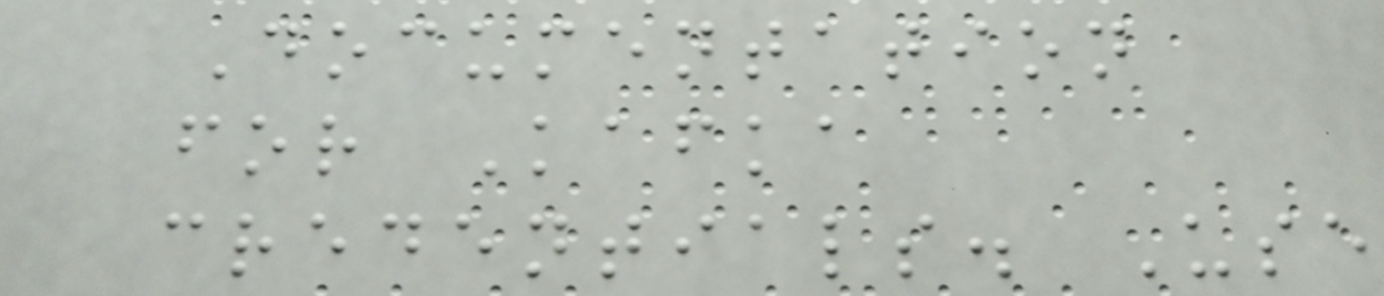Documentation
for Kafka
credentials. Use
